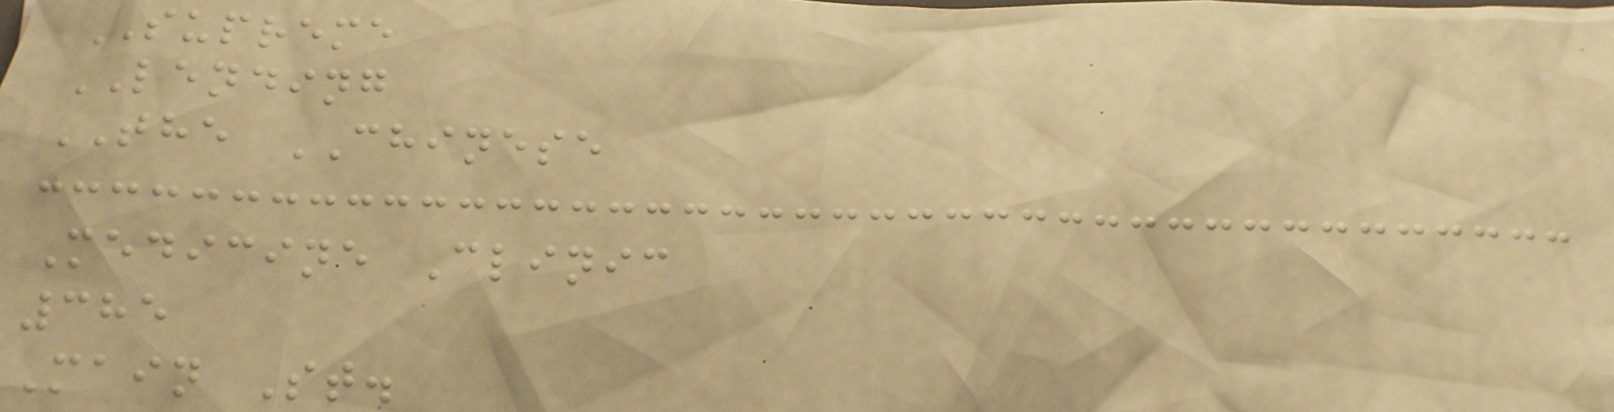SUPREME
LENDING
THE CHINESE
Medicine Clinic
385
Main St.
